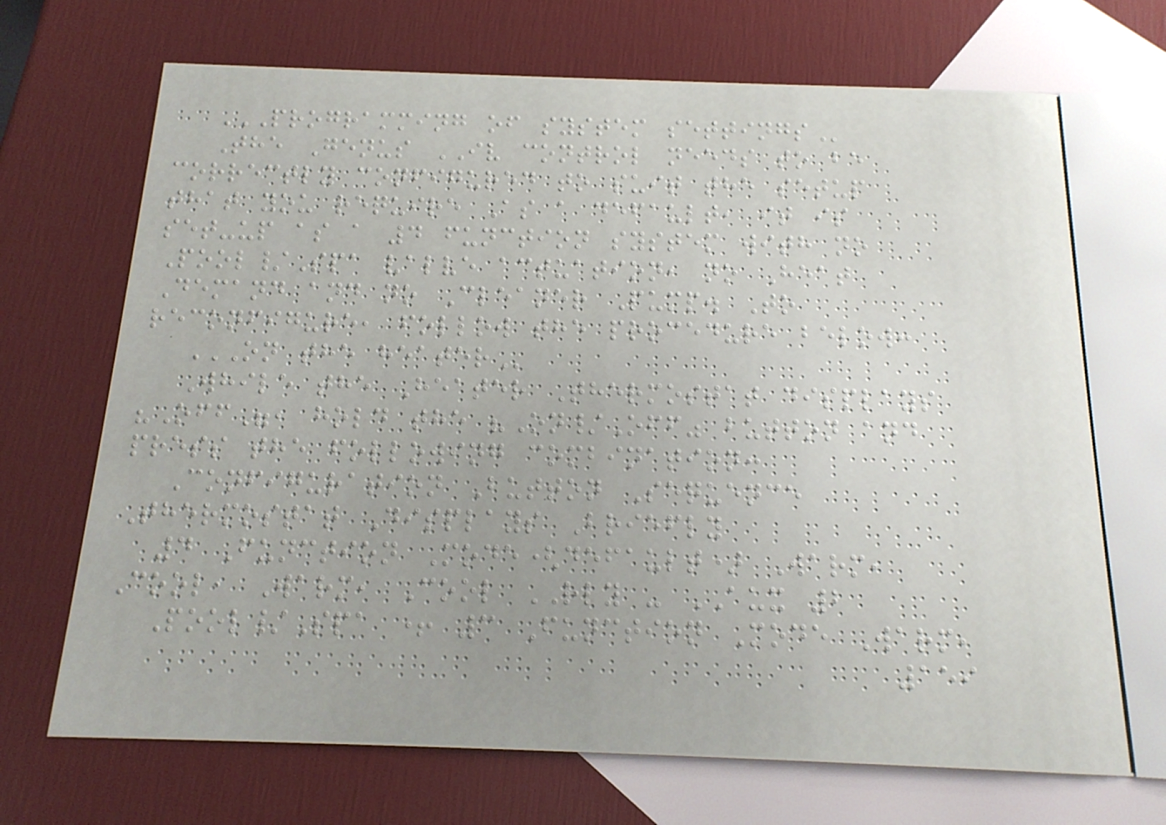PROGRAMMING OF SYSTEM SETTINGS
The Genus IV control needs to be
correctly configured to suit the setup
that you require As a default, it is
set-up as a 4 function system with no
Pool/Spa valve actuation, no Heat
Demand and no Cleaner Pump. To
reconfigure, follow the procedure below:
ON THE HEATER
While the Heater Thermostat displays
"Off", hold the "On/Off" button and
press the following combination:
Configuration Button Sequence
Thermostat Displays Briefly
4 Function Mode(default) Warm,
Cool, Warm, Cool RLY - AUX 2
Pool/Spa + 3 Function Mode Warm,
159
